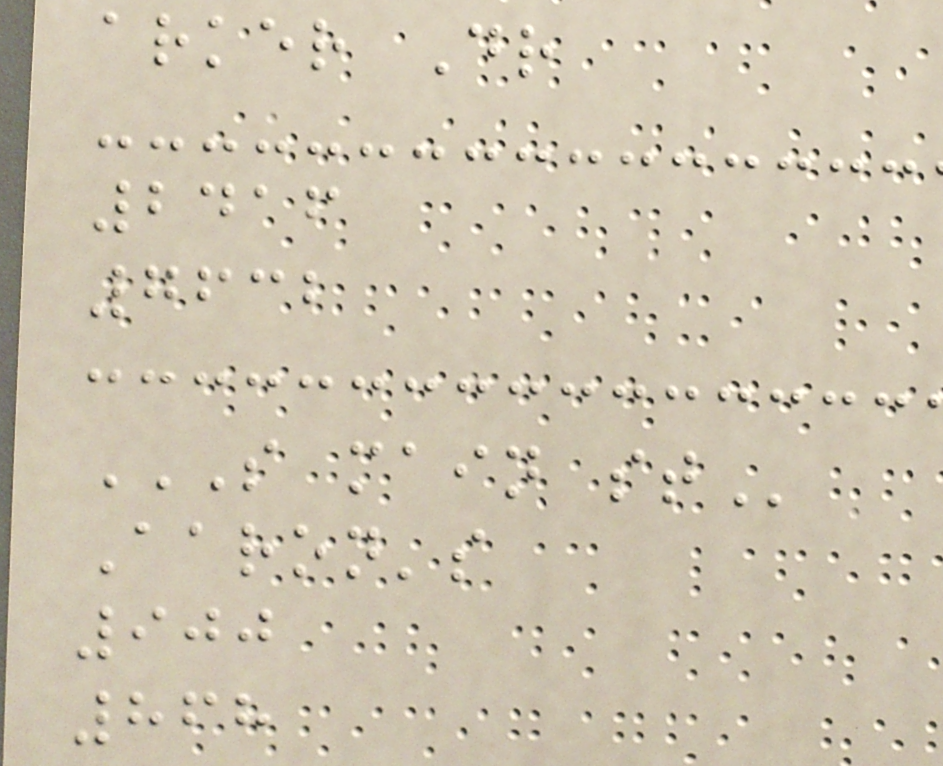arker Dr
2416
7632
S MAIN ST
Aaron's
900
868
